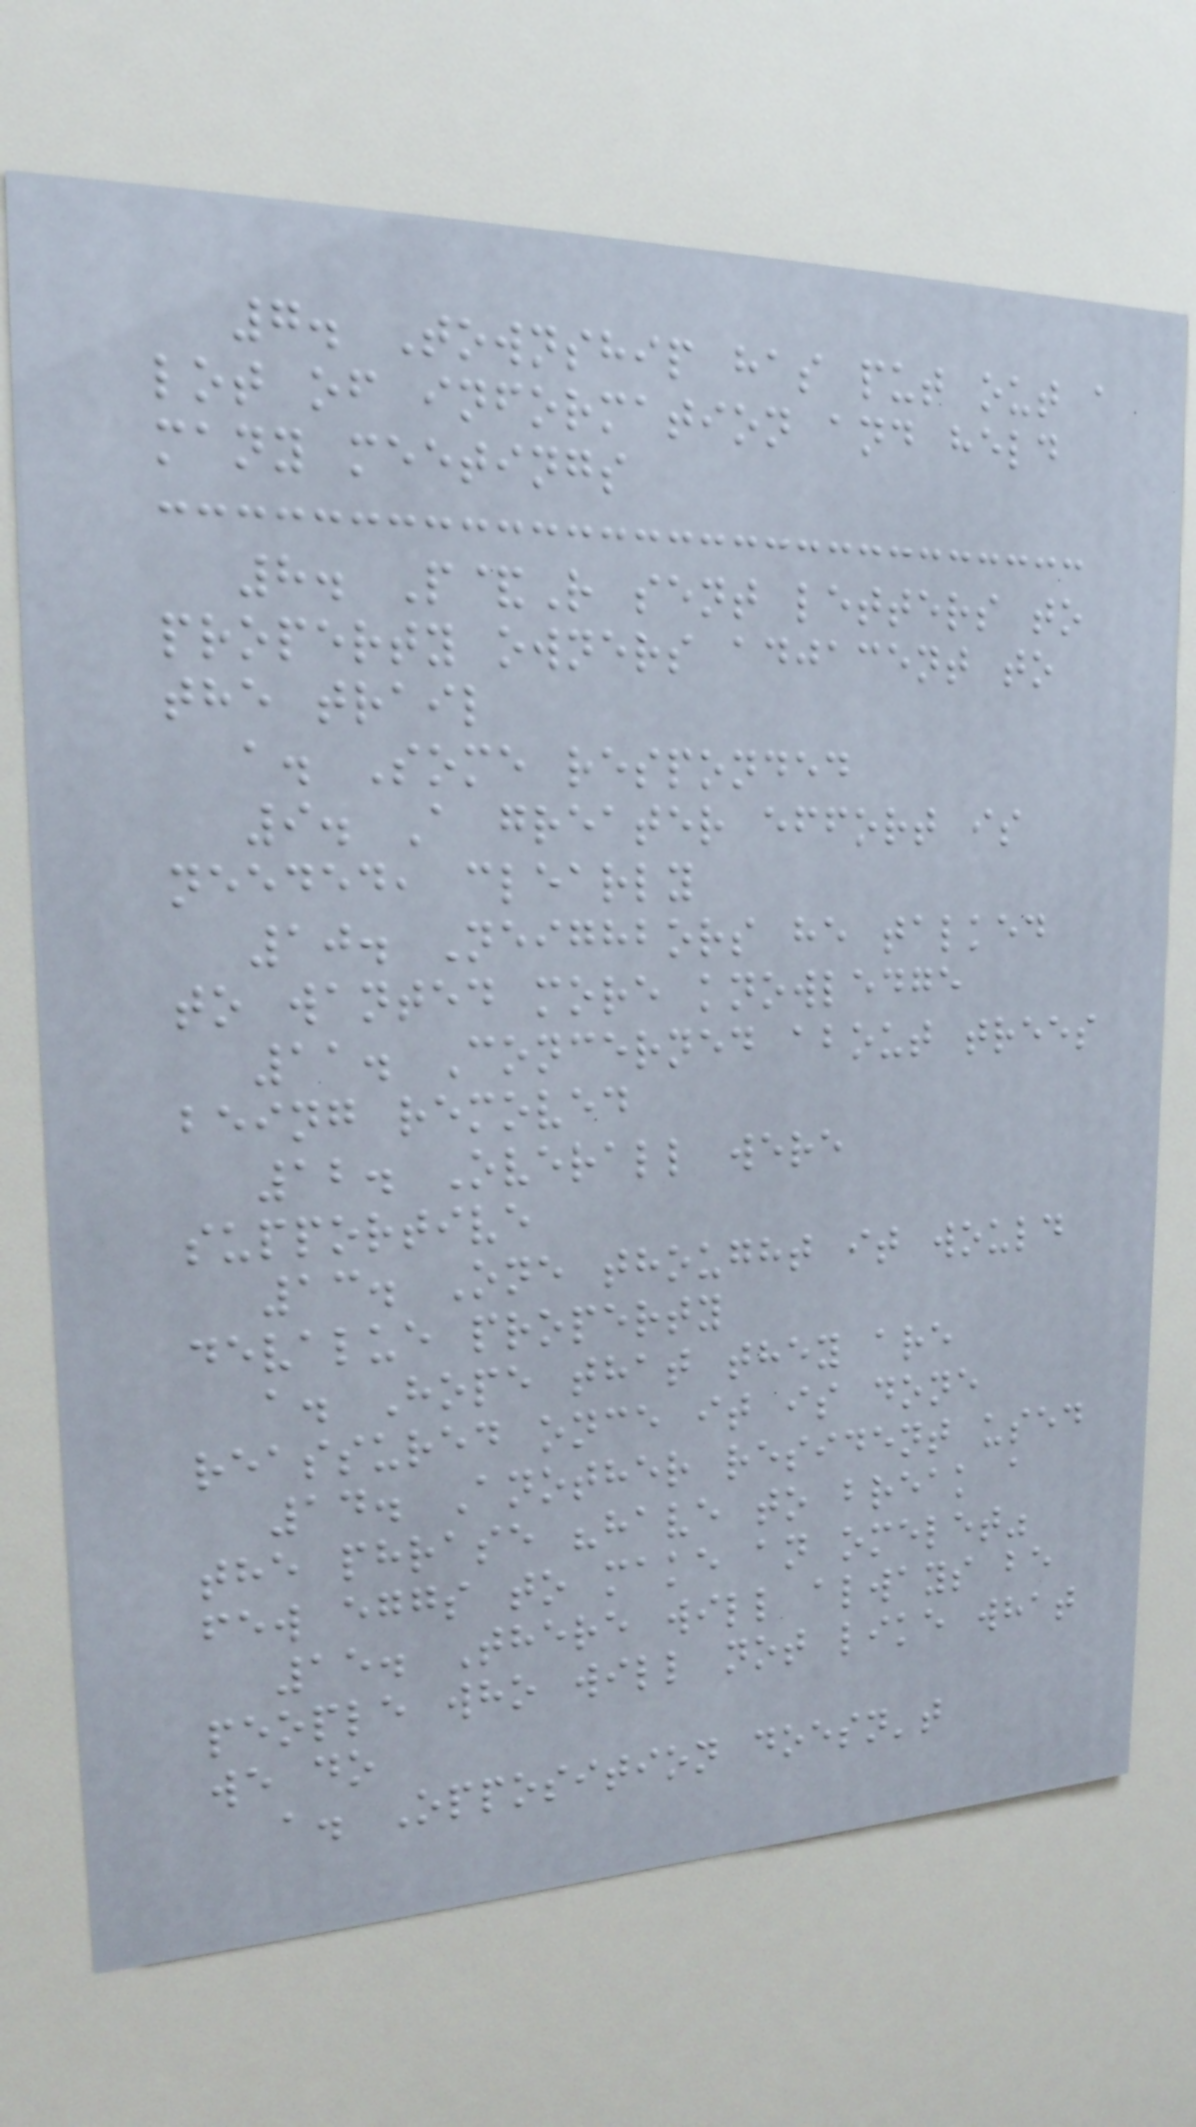7. Township has put out a
lot of information and held
many meetings
8. P&R sent letters to
property owners adjacent to
the trail
a. Some responded
9. A greater effort is
needed, clearly
10. Neighbors he talked
to wanted more knowledge
11. Concerned about trees
being removed
12. Overall were
supportive
13. One thought it would
devalue property
a. Hope that they are
reassured once it is done
14. Another resident used
the phrase "have to break a
few eggs to make an omelet"
15. There will always be
people who will not like what
we do
a. Opposition doesn't
